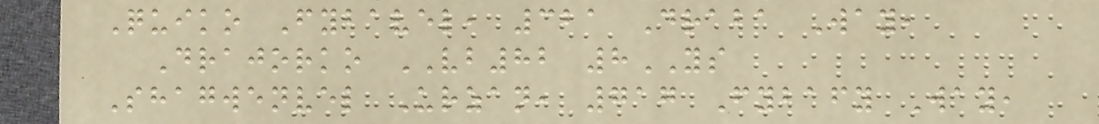Quiko Fybavel, 321 Draba Way,
Drajorko VB82 8YS
Shagwenvel Urzan, 717 Fybafy Way,
